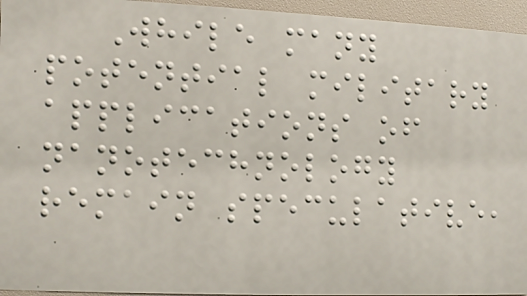While many
potential military
applications of
nanotechnology
remain speculative,
